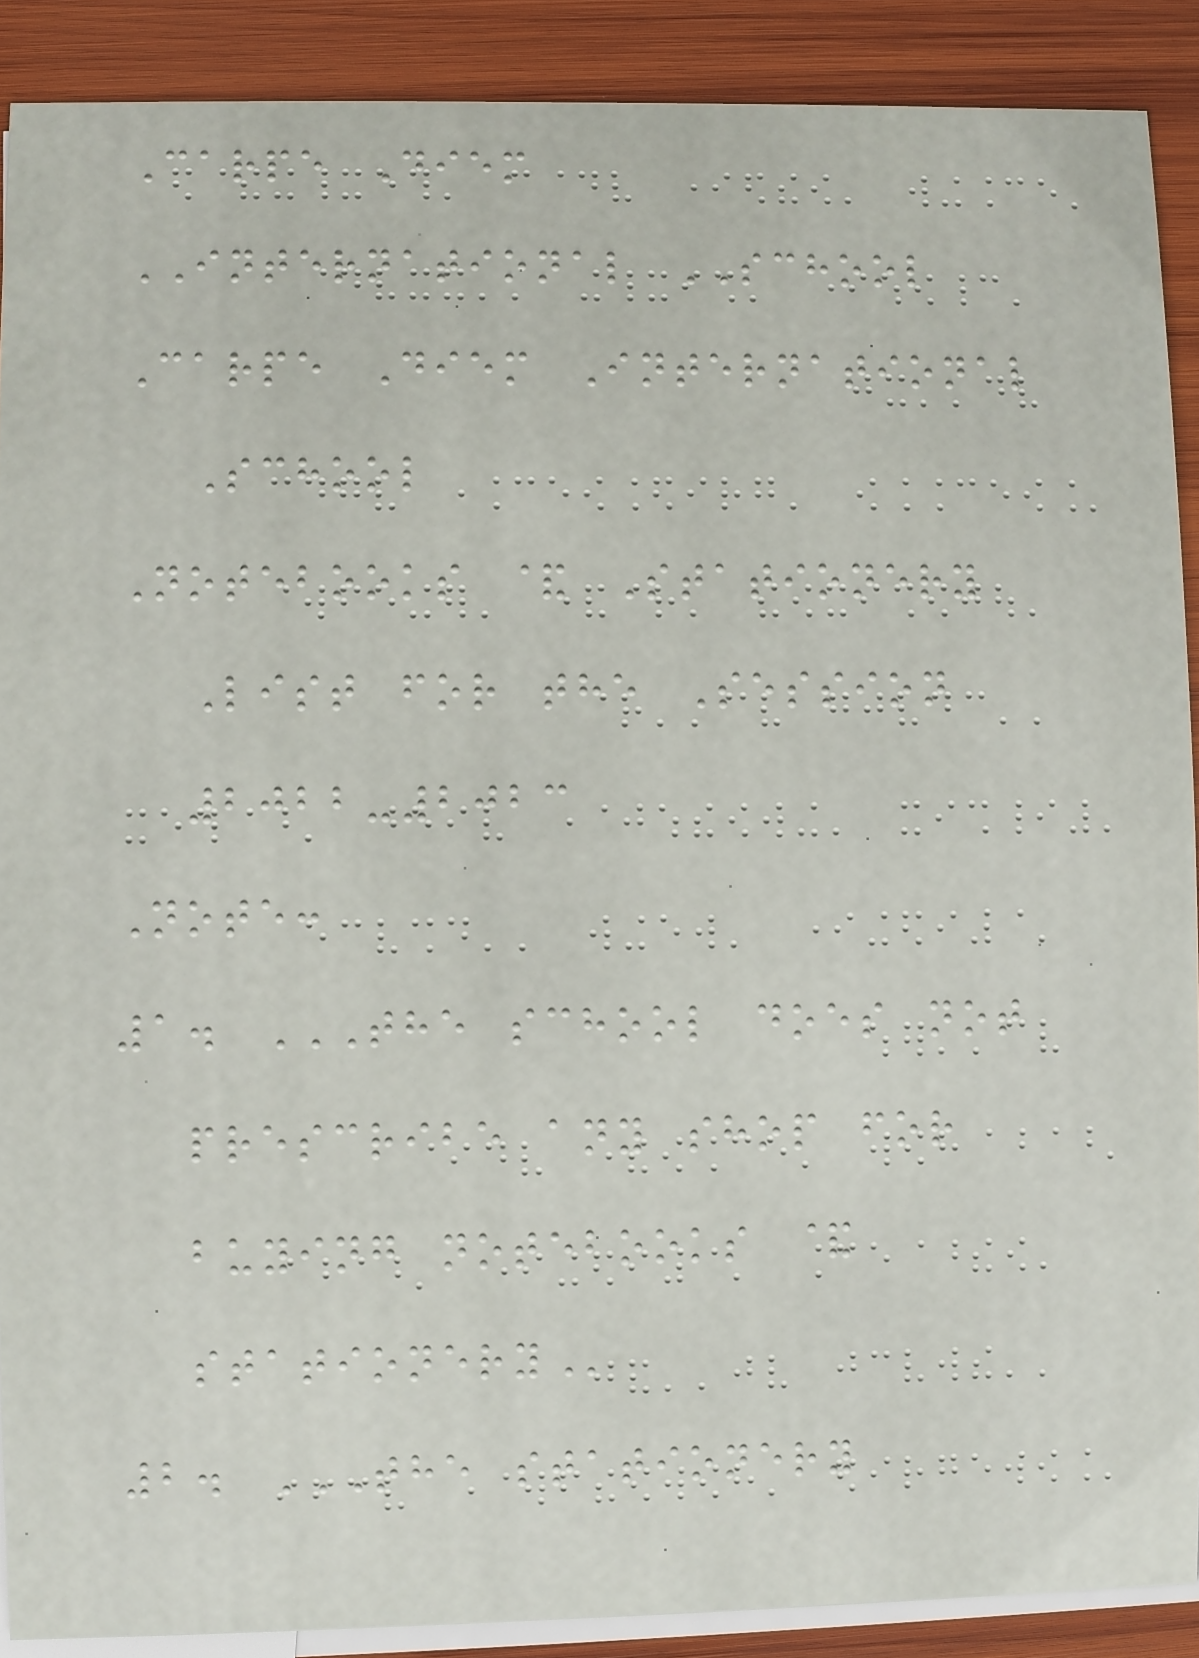Carpe Diem
INTERNATIONAL SCHOOL
Carpe Diem International
School
Notebooks & Stationery
List for the Session
2022-2023
Note:
1. THE SCHOOL DOES NOT
PRESCRIBE ANY SHOP FOR
BUYING NOTEBOOKS &
STATIONERY
2. THE STATIONERY
